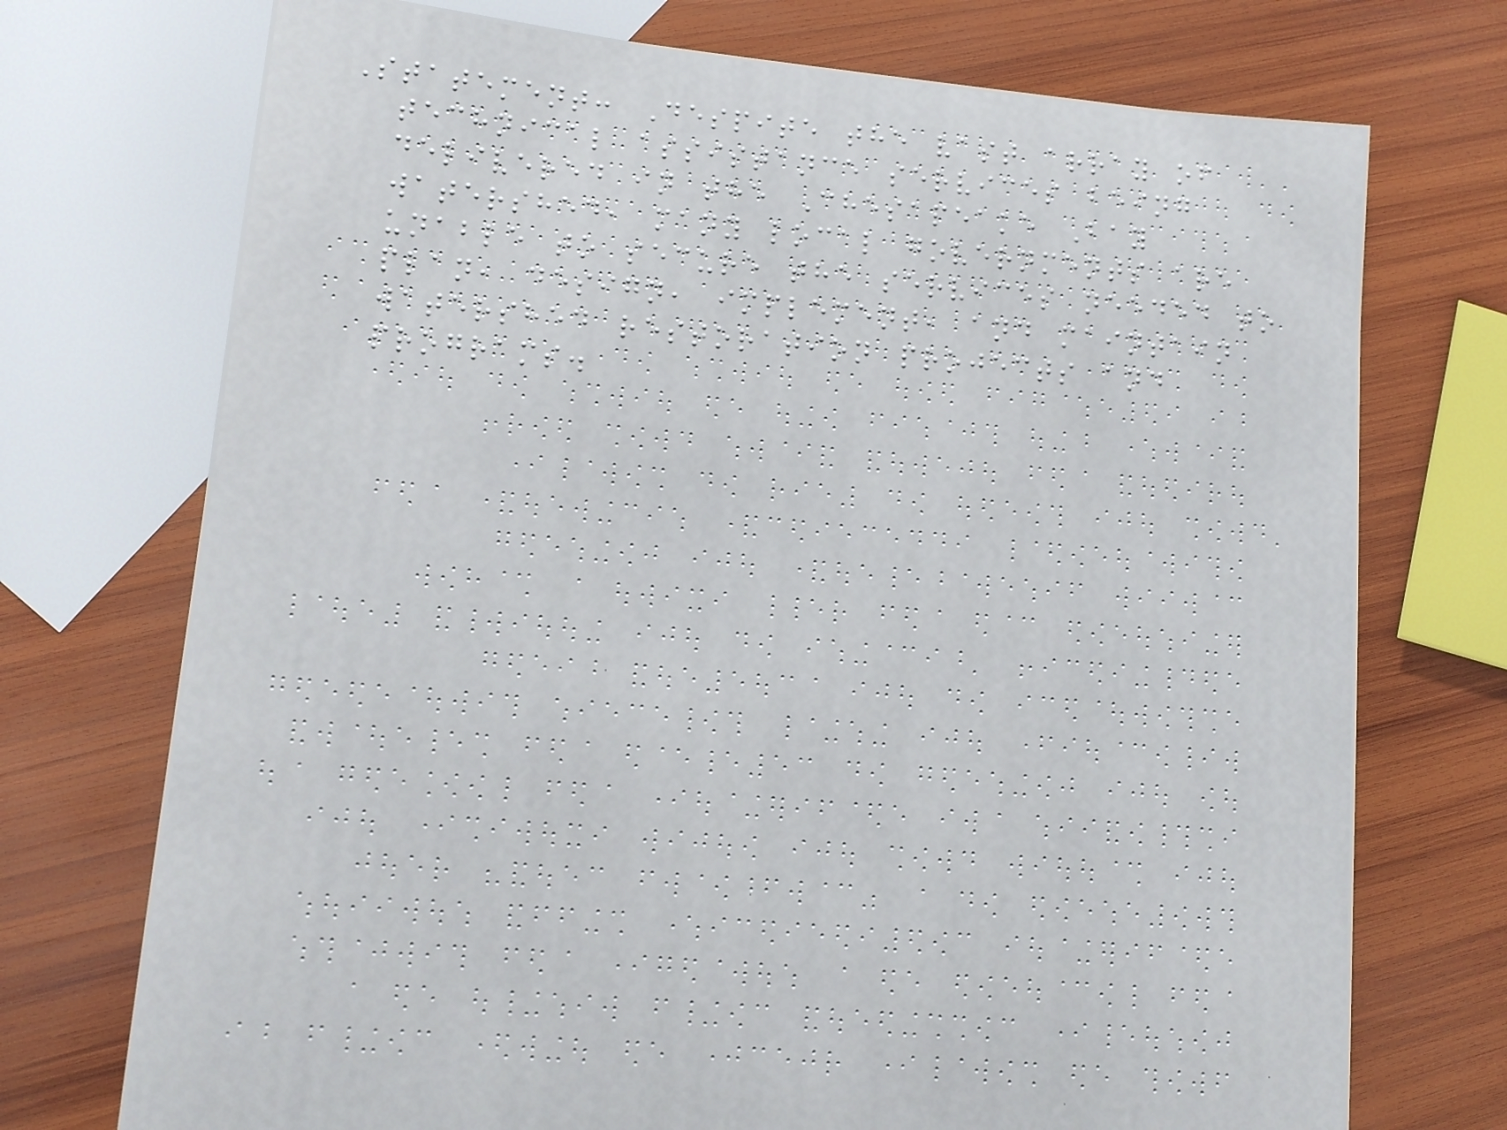Statement: Despite the vast array of
technical assistance services being
delivered in the Chesapeake Bay
watershed, many local governments are
unable to secure the services needed to
plan, design, implement, and maintain
watershed restoration projects and
programs.
